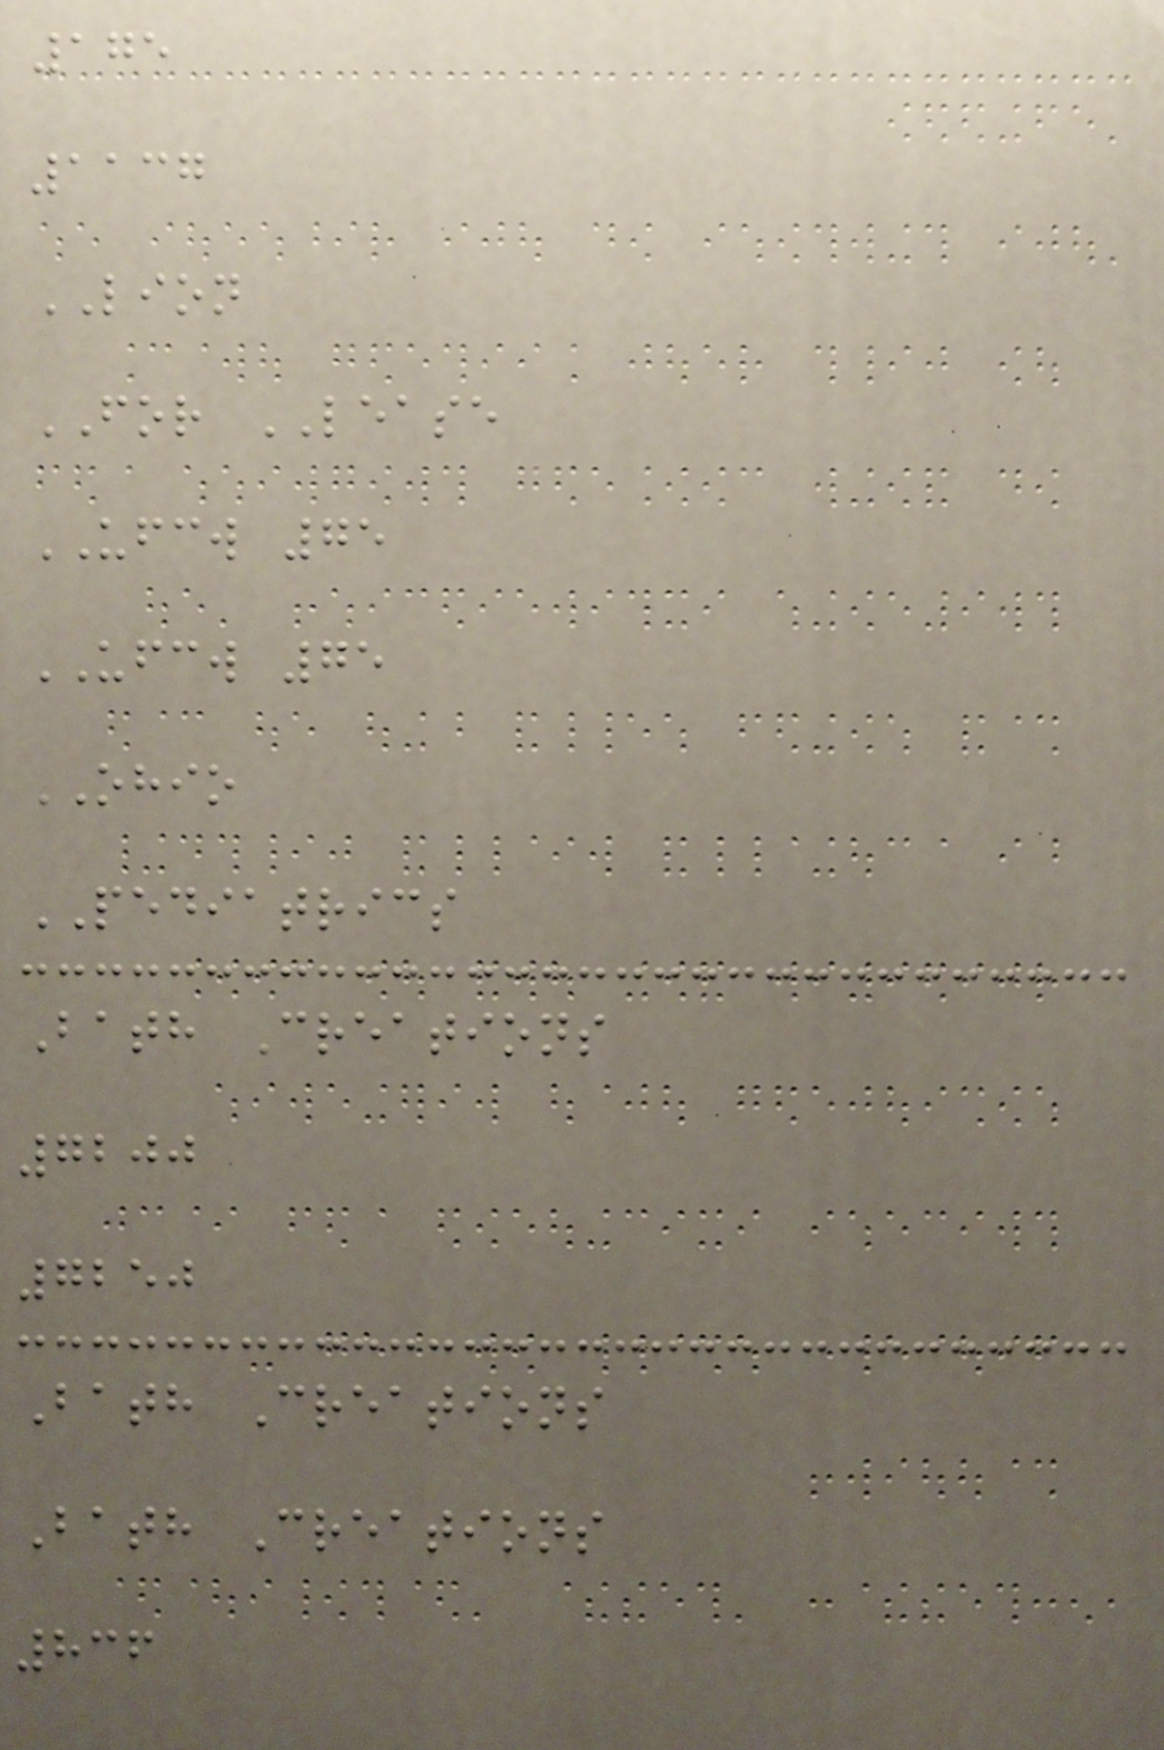175
1137
LION
FOR LEASE
UFCW 75
UFCW 75
OHIO
PEDIATRICS
Bath Creations
7200
7250
Bath Creations
Bath Creations
836
